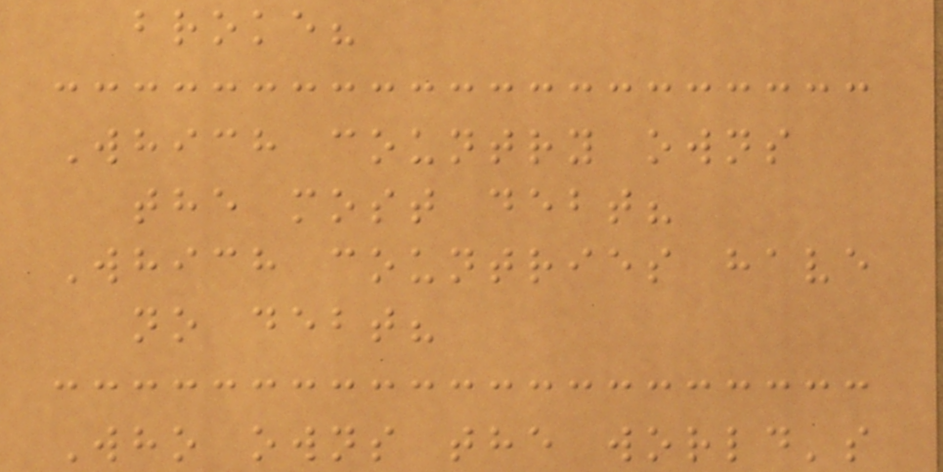broke?
Which country owns
the most debt?
Which countries have
no debt?
Who owns the world's
